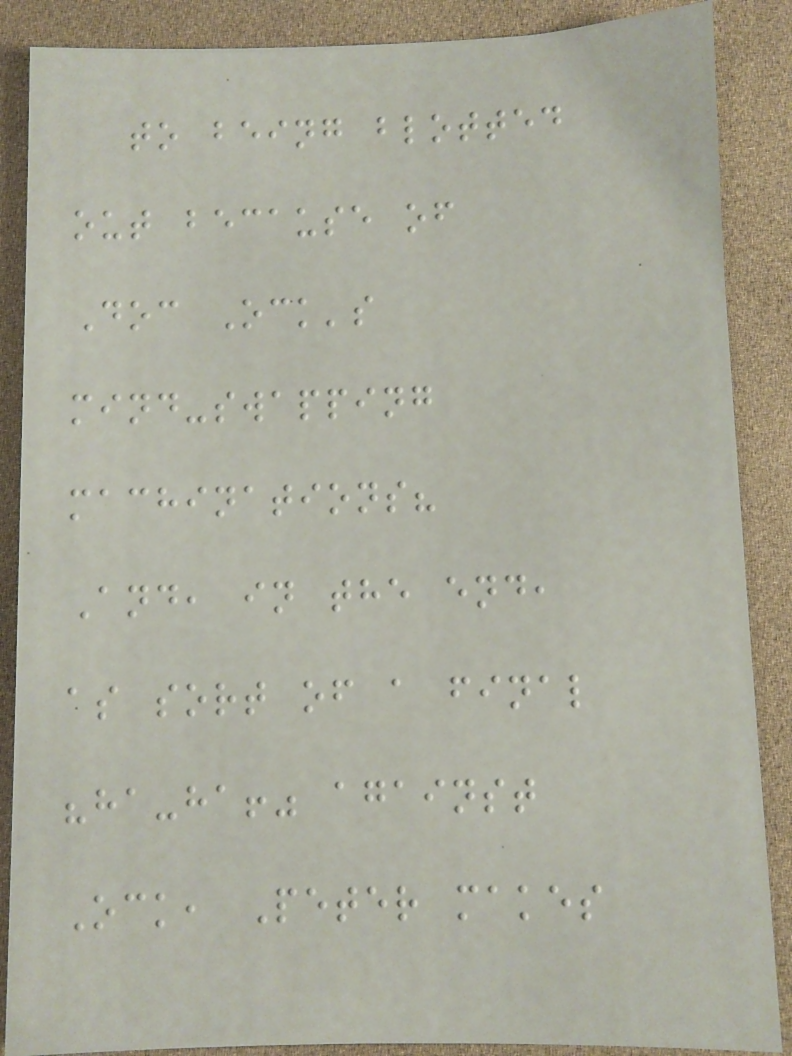to being blotted
out because of
Doc Ock's
mind-swapping
machinations?
And, in the end,
as sort of a final
"ha-ha!" against
Ock, Peter makes
